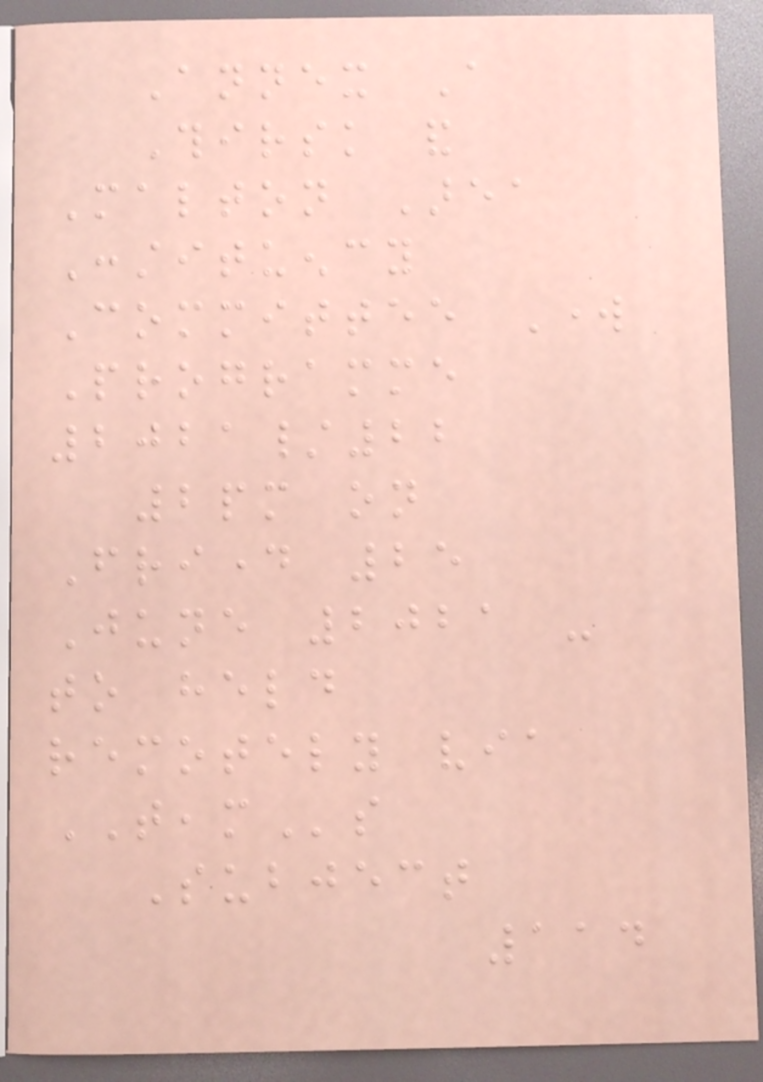Annex A
Thirsk and
Malton Area
Constituency
Committee Work
Programme
2021/22
2pm on
Friday 25
June 2021 -
to held
remotely via
TEAMs
Subject
114
